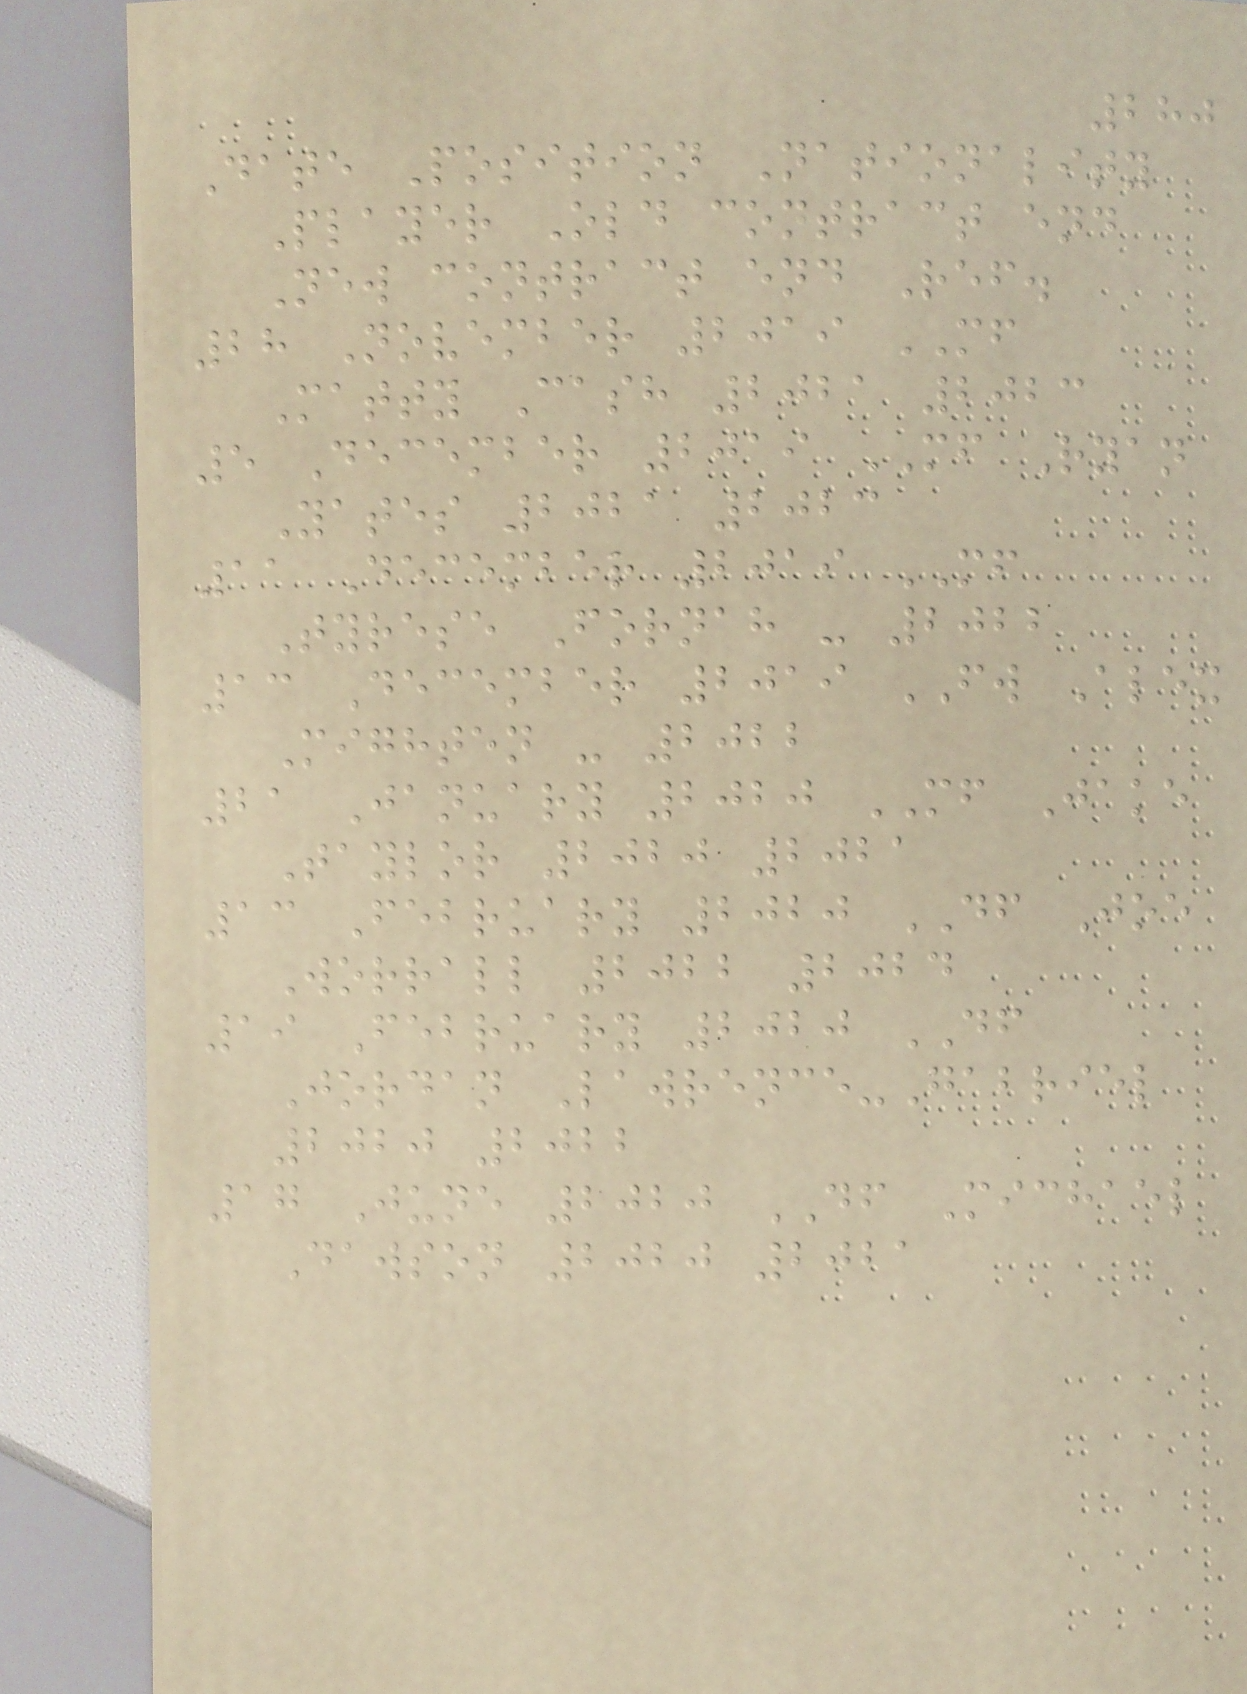280
Date Position Nationality
Player Old contract end
New contract end Ref.
28 November 2019 MF
Matty Cash 2021 2023
5 December 2019 MF Ryan
Yates 2021 2023
11 December 2019 MF
Tyrese Fornah - 2022
13 December 2019 FW Alex
Mighten - 2022
21 January 2020 MF Jake
Taylor 2020 2021
13 February 2020 DF Joe
Worrall 2022 2024
19 February 2020 DF
Jordan Lawrence-Gabriel
2020 2022
17 June 2020 DF Michael
Dawson 2020 2021
